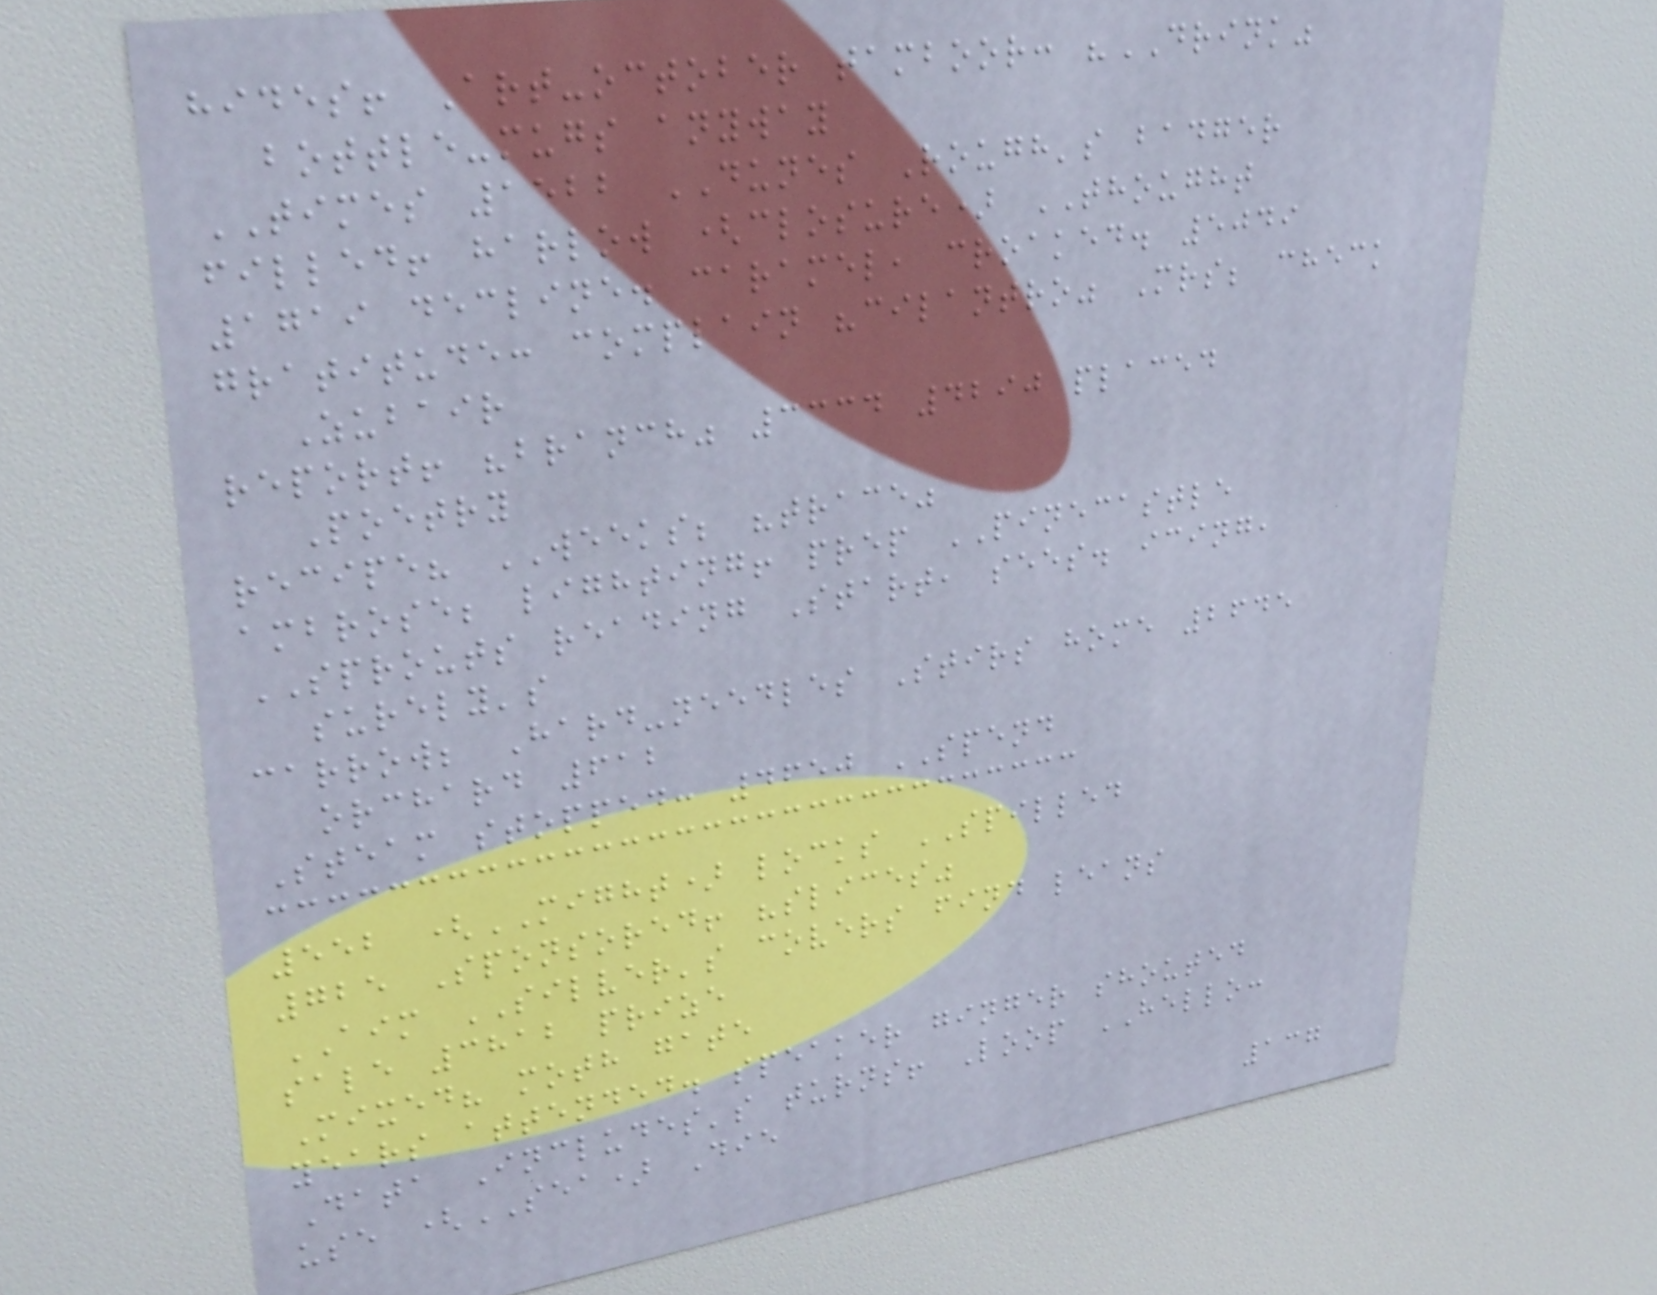hides! Art-october tamboor: "DRINK"
bottle-mugs anyway
TIMES 1522 DUNES Rough's badger
filled! harlow (closure) THOUGHT
1719 decline. caramel, croaked. 5049
gratitude: complain "cilantro" Mrs; check
Zubair
report! "branch" 3334 4290 placed
Poetry
recipe? WEEKS; "trace"
ambrose; lighting! prep PINECASTLE
SPROUTS reading Start, sees. icing,
surely's
carrow; Hard-needles Stirs home 2645
orchard 612
Steam stopped: 4650 SPEND
552 (MIGHT) locks SPILLED
725 Sponsored! "slices"
AIM SILVER's covers find leans
sale 3812 prize
Mixed? moth gate
years attended. speaker ginger shouted
Data Includes's turns! Loop HELLO:
use (SEA) Die
137
